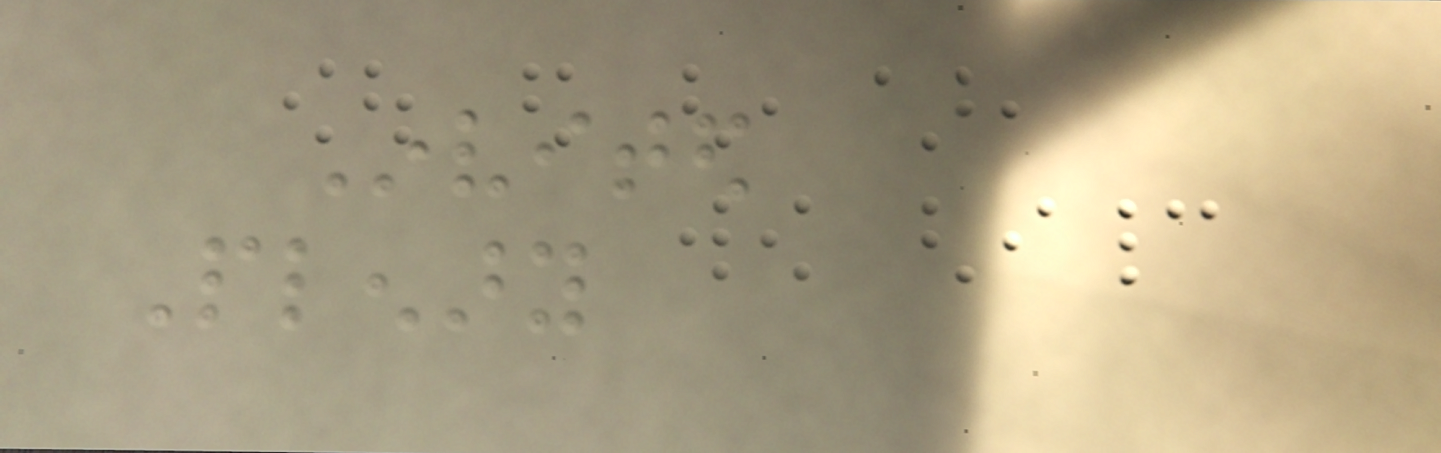Invited
Plenary
